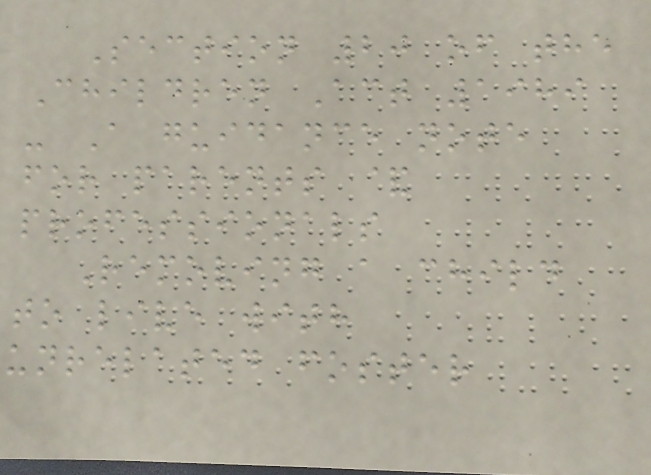Section 20 of the
Children Act 1989
- A guidance note
for parents &
professionals
Removing a child
to live with
unrelated foster
